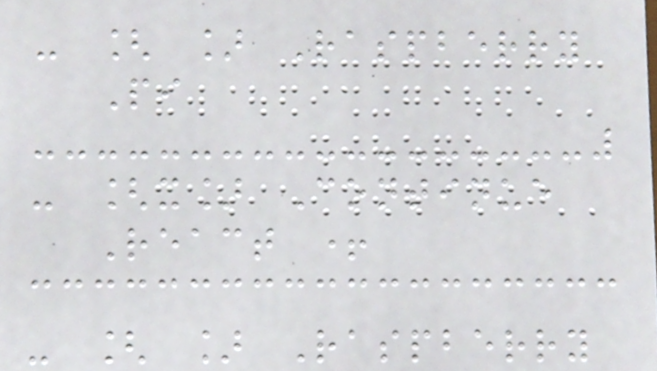- [ ] Raspberry
Pi
- [x] Continue
React +
- [ ] Raspberry
